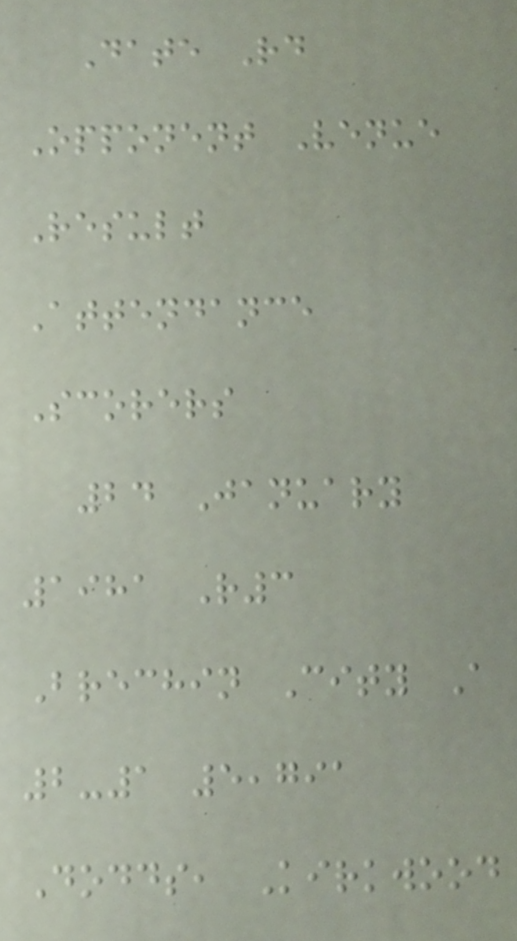Date Rd
Opponent Venue
Result
Attendance
Scorers
24 January
1981 R3
Brechin City A
2-1 5,791
Dodds, Kirkwood
